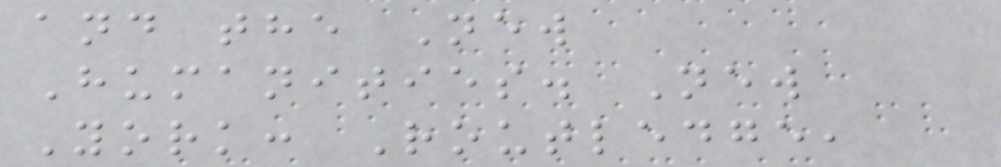and the New
Humanities. New
York: Routledge,
